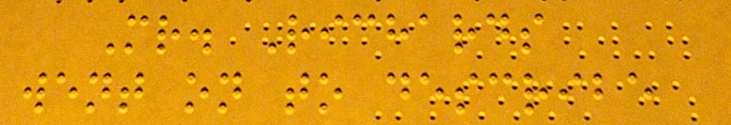Mr. Richards
went on to describe
